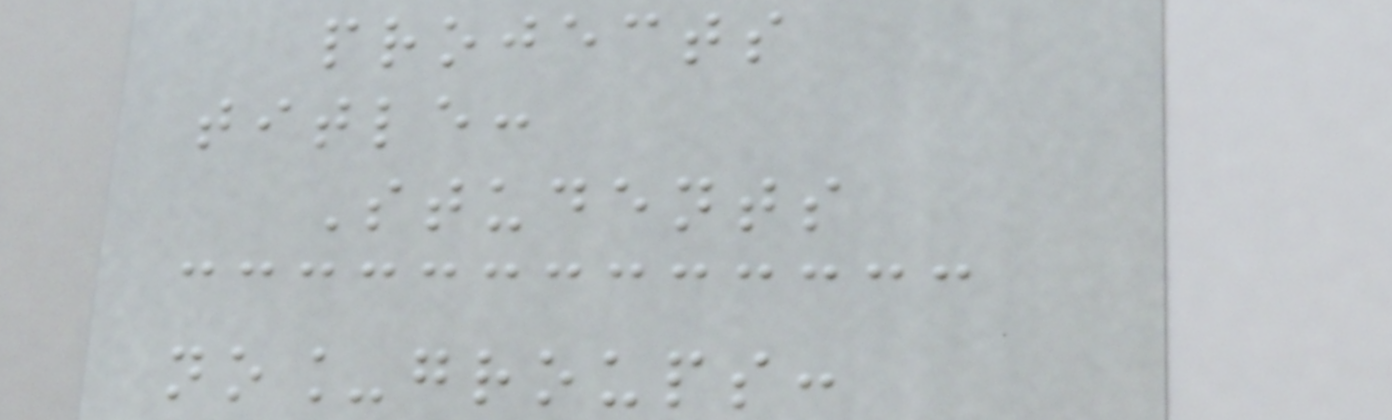projects
title:
Students
no_groups:
